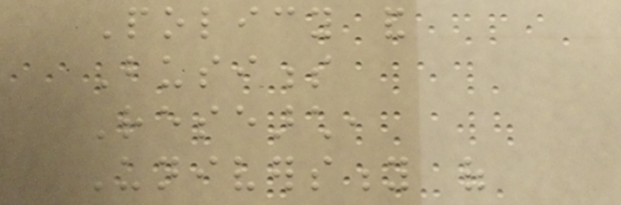Policy and
Business
Research,
University of
